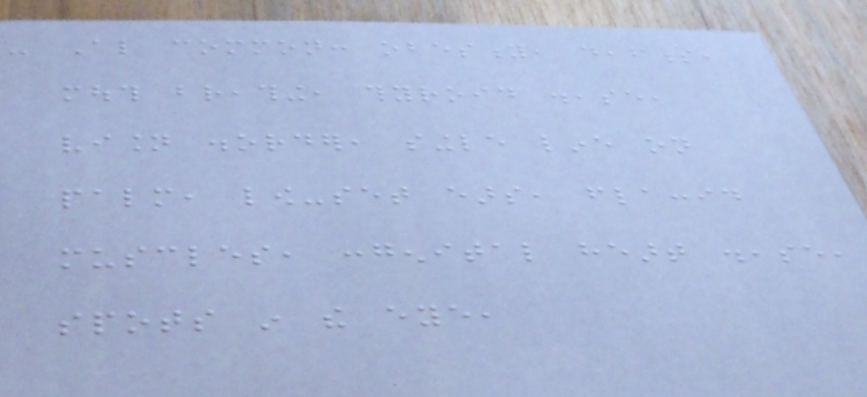- Also common: obesity, deafness,
mouth breathing, thyroid disease,
vision disorder, single line on
palm, low-set ears, flaccid
muscles, congenital heart disease,
spots in the eye,
